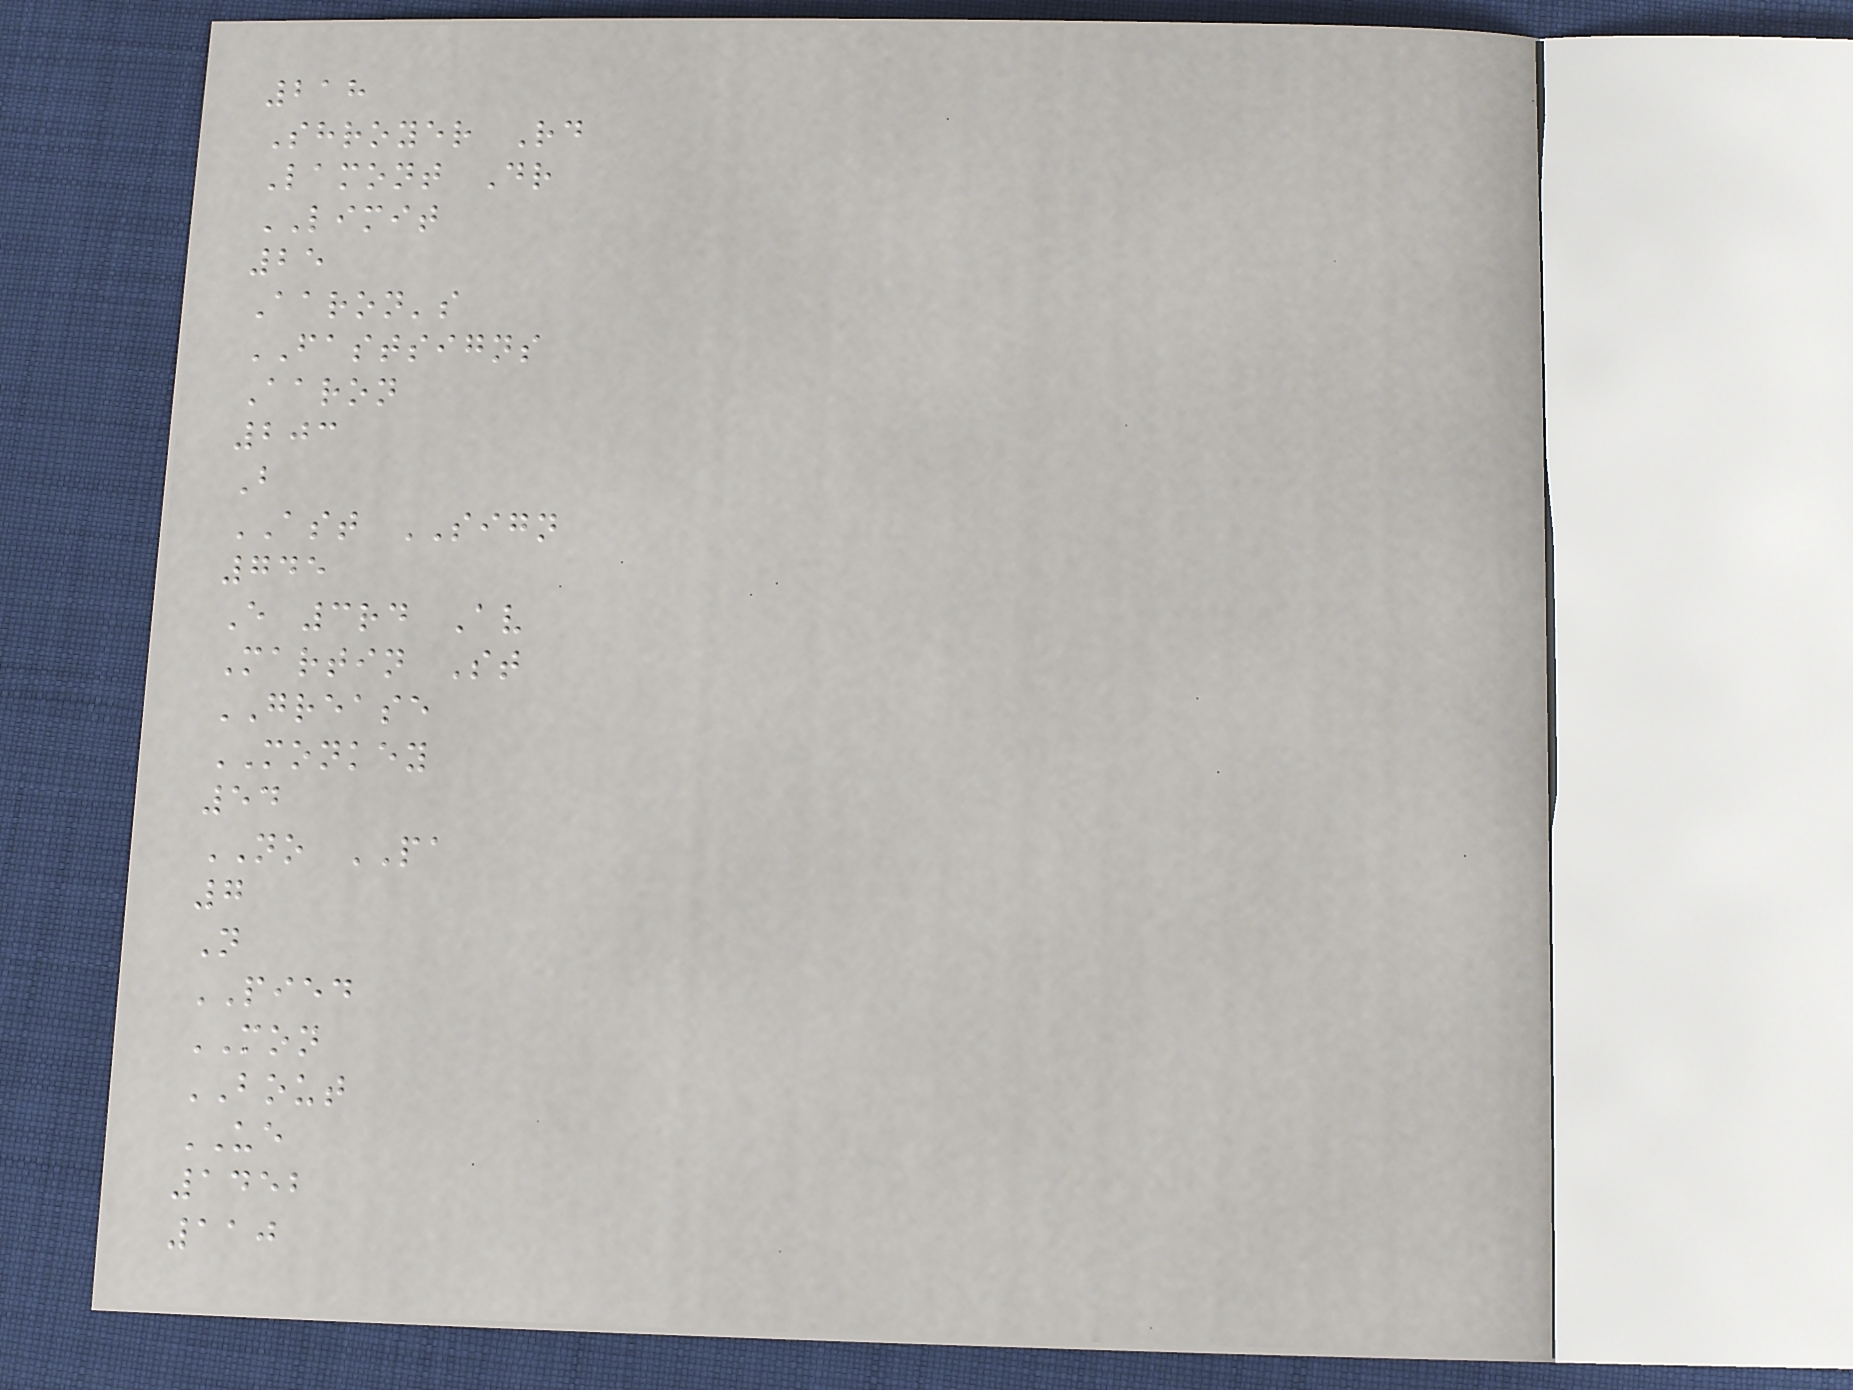218
Shroyer Rd
Lamont Dr
LIMIT
25
Aaron's
FASTSIGNS
Aaron
203
B
AST SIGN
745
E 3rd Av
Martin St
GREASE
MONKEY
54
NO PA
7
N
PIED
MON
BOUT
UE
1452
110
